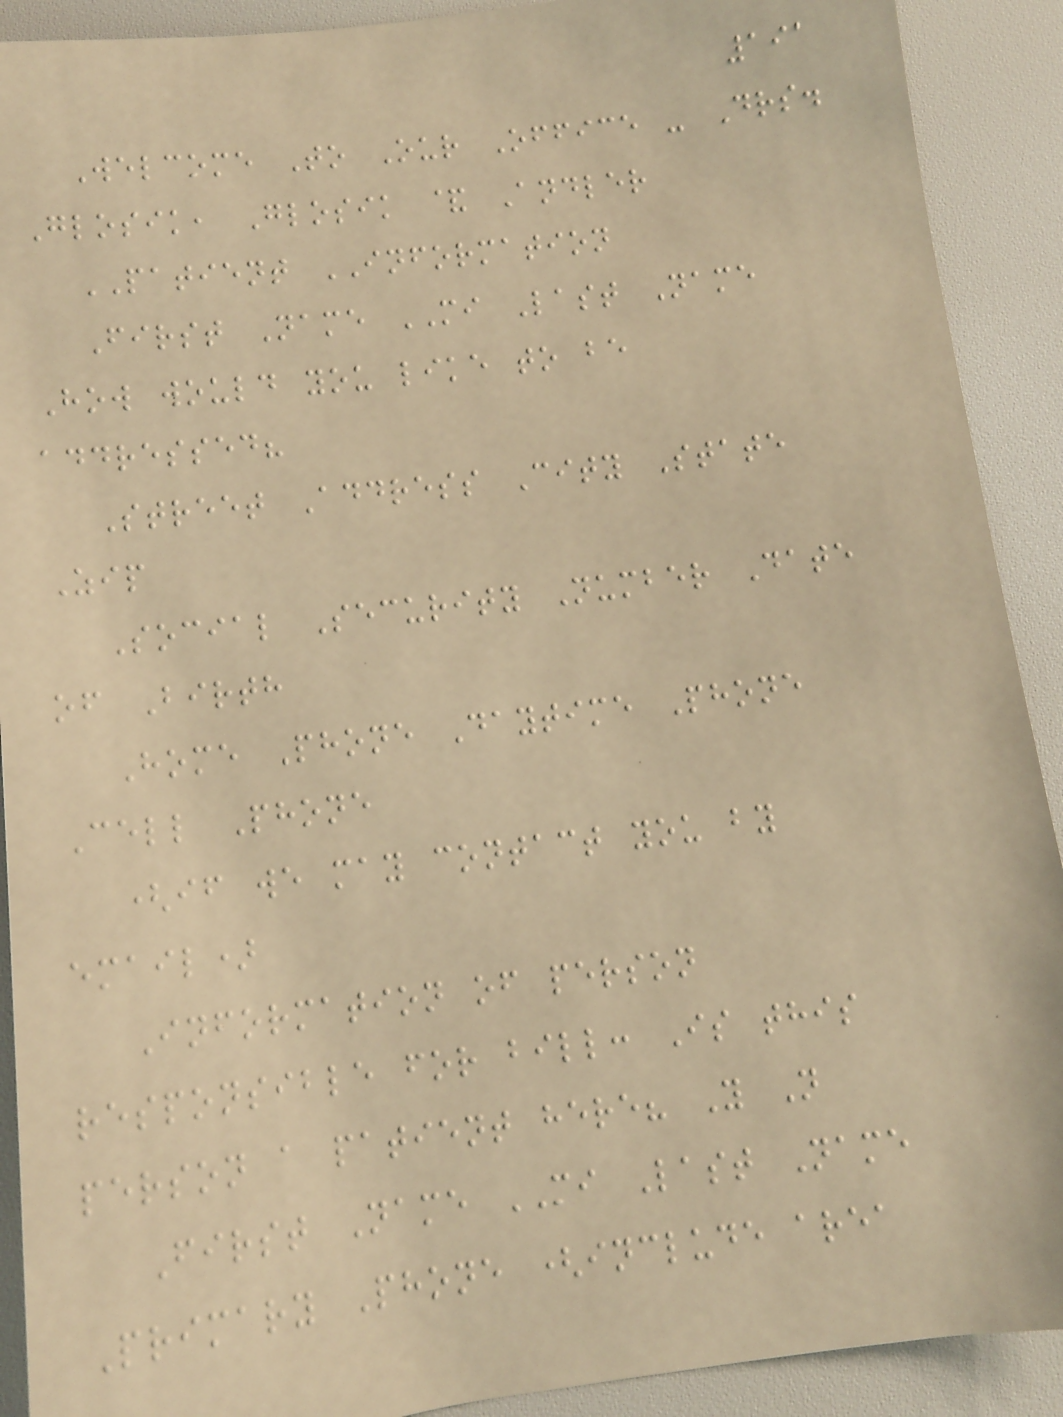191
Welcome To Our Office - Drs.
Glosik, Glosik & Andler
PATIENT INFORMATION
First Name MI Last Name
How would you like to be
addressed?
Street Address City State
Zip
Social Security Number Date
of Birth
Home Phone Daytime Phone
Cell Phone
(if we may contact you by
email)
Information of person
responsible for bill: Is this
person a patient here? Y N
First Name MI Last Name
Primary Phone (include area
